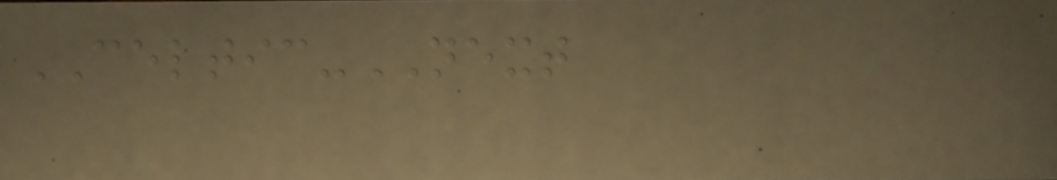CELTIC-NEXT
